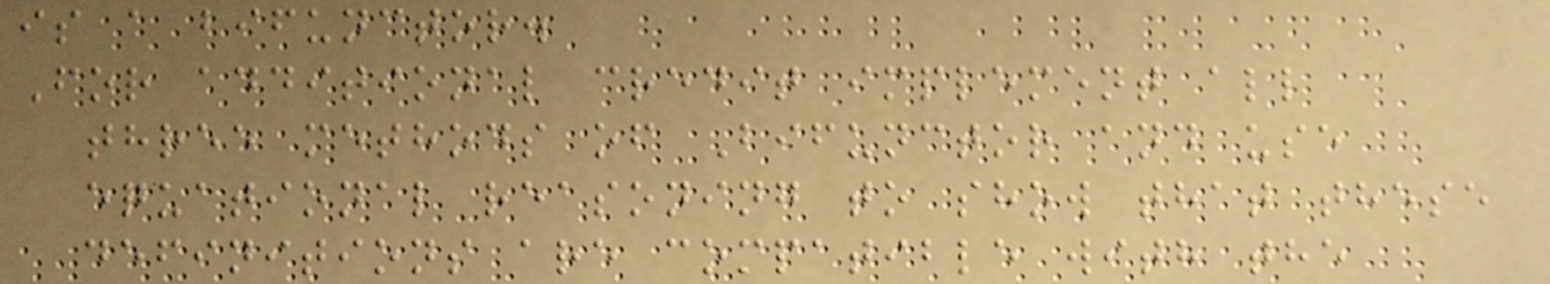is a bifunctor.
For additional credit implement all
three methods of Bifunctor and use
equational reasoning to show that these
definitions are compatible with the
